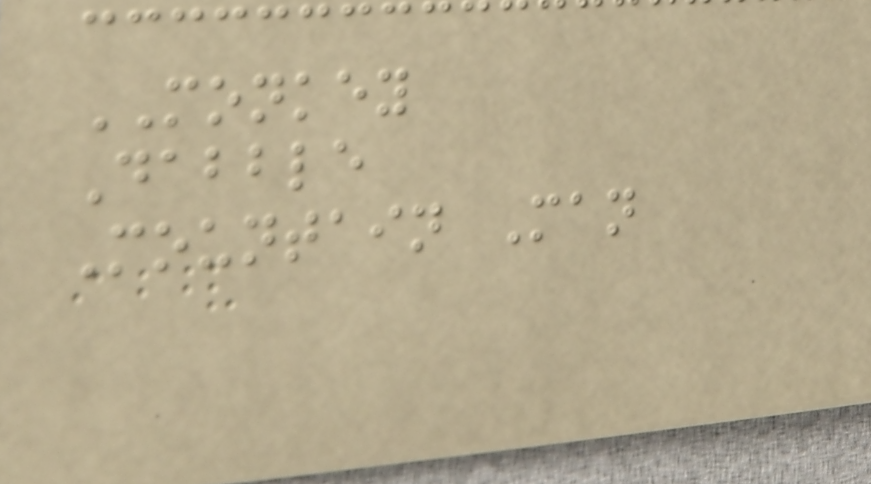MONKEY
Dabble
Mountain Man
